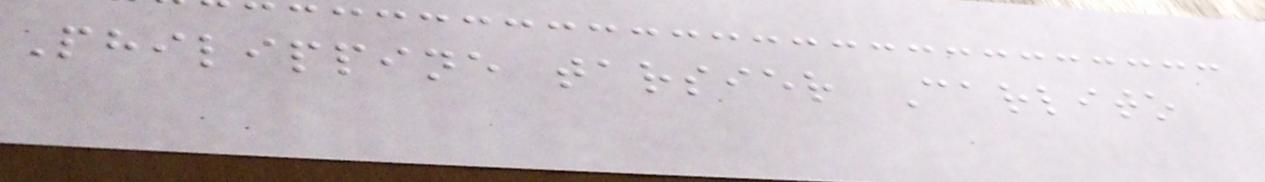Philippine tarsier Carlito
